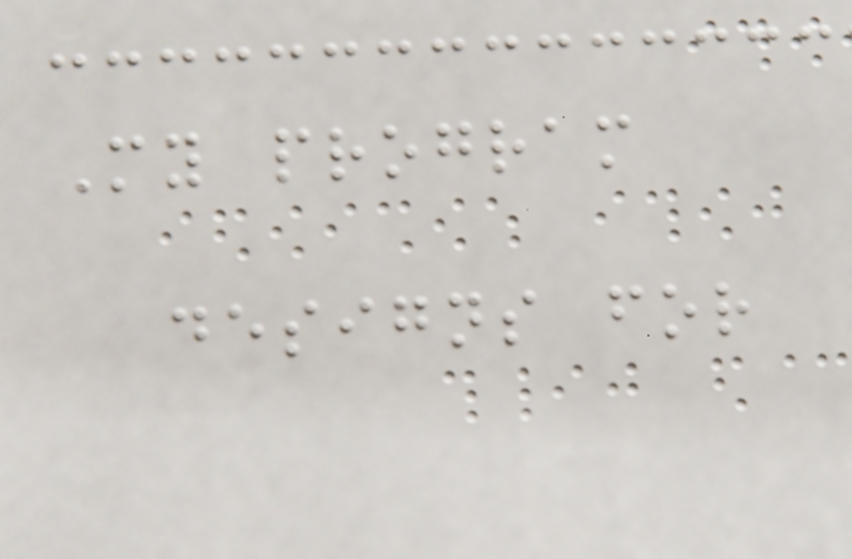My program
designs for
